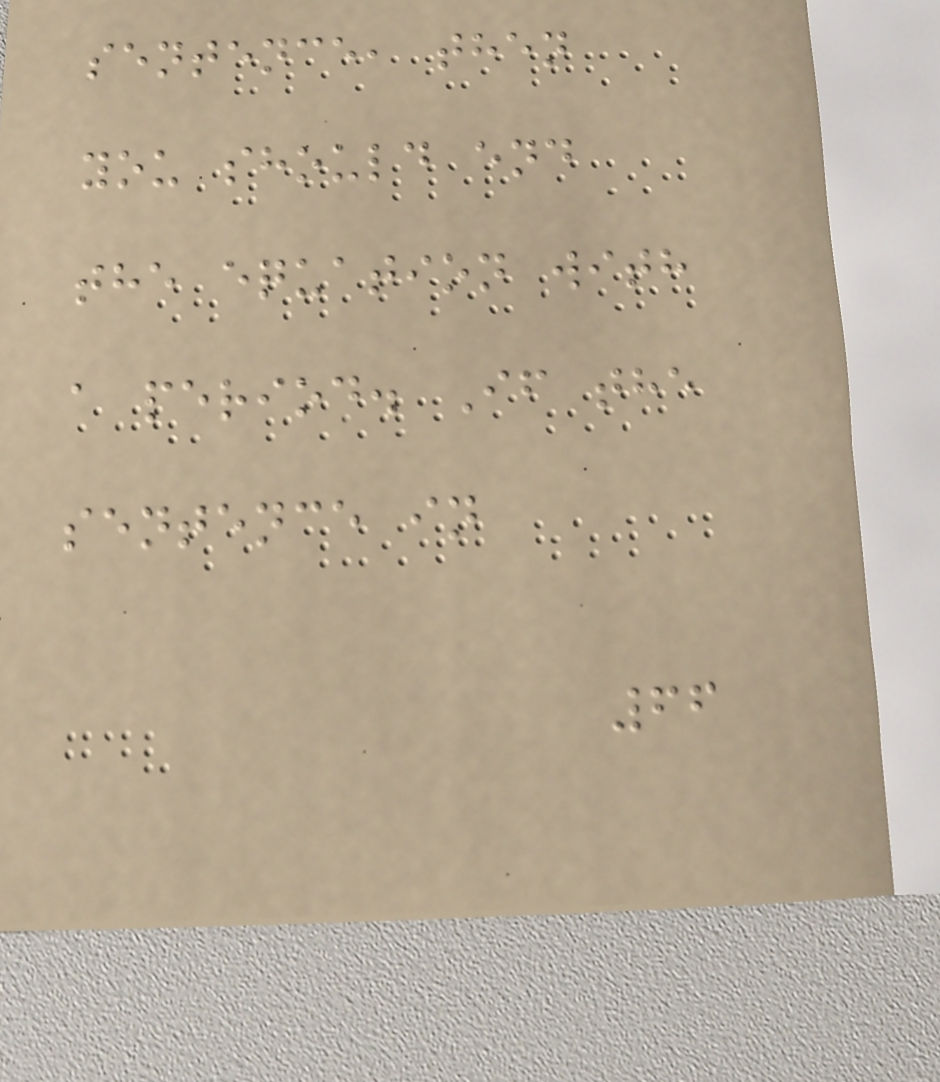sentence, then
you should end
the equation with
a period. If the
sentence in
66
